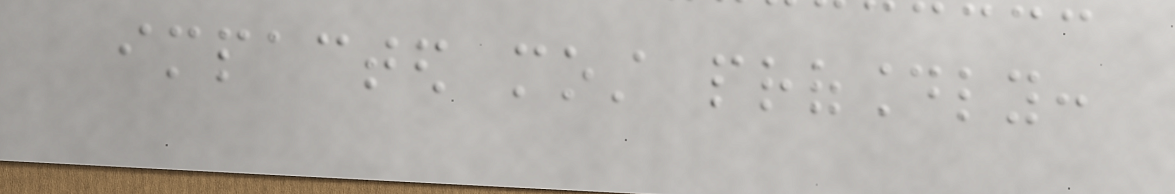impacted most profoundly:
